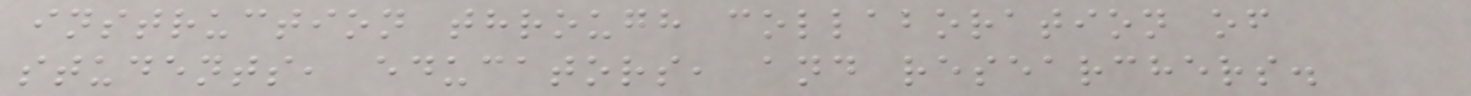instruction through collaboration of
students, educators, and researchers.
